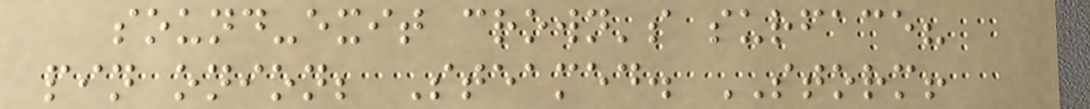sound-exit crown's surface?
pin onion; Steamed. STORM!
